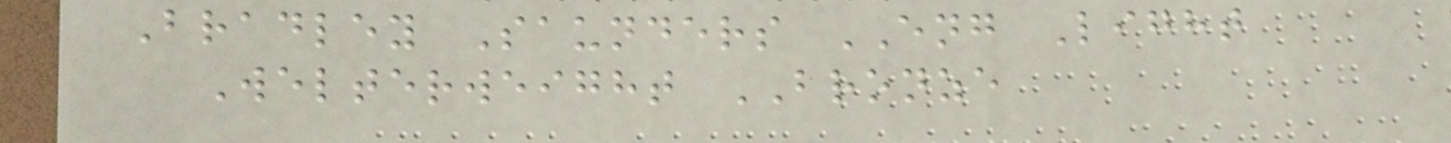Bradley Saunders ENG Light
Welterweight BRONZE
